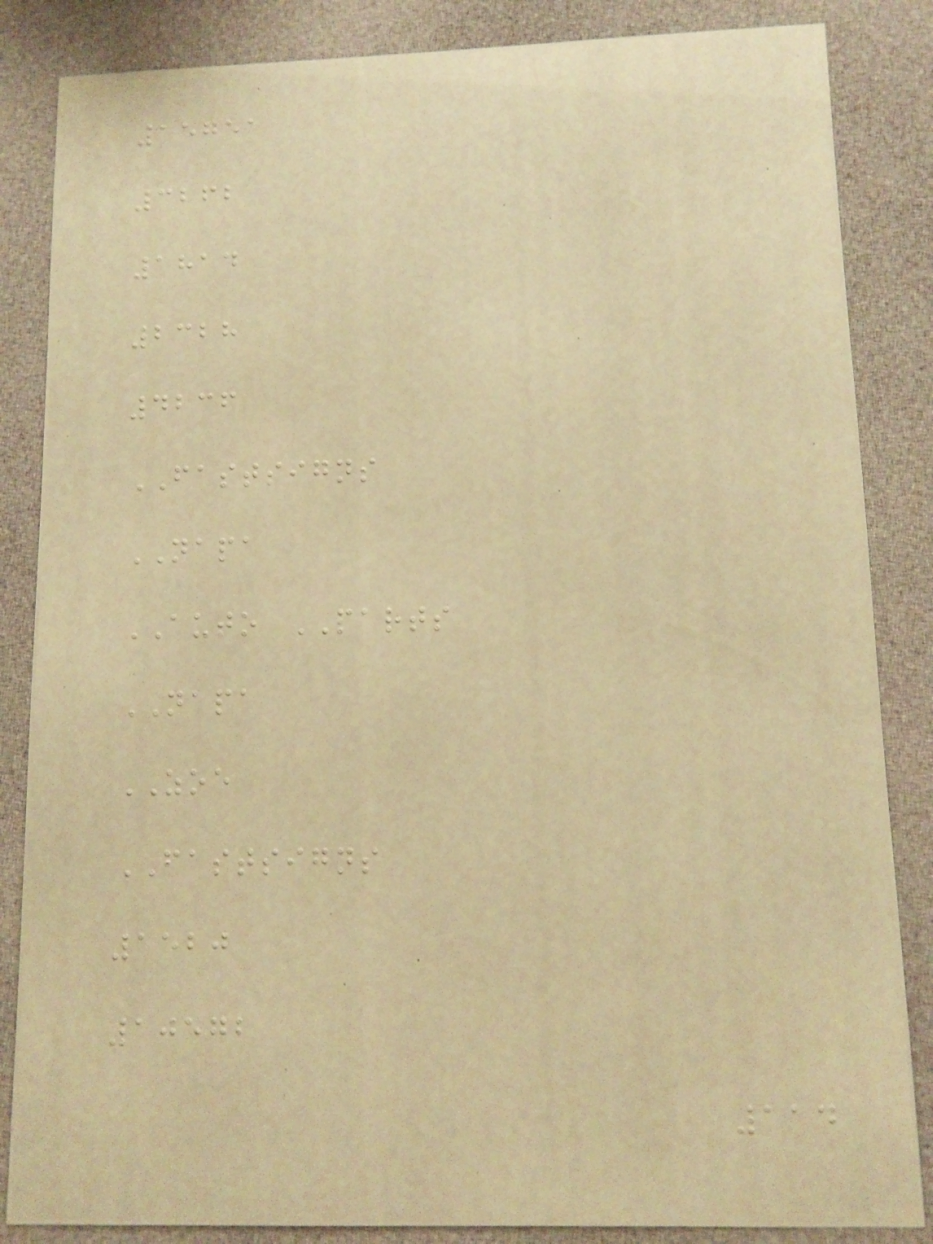15751
3262
1814
2328
4236
FASTSIGNS
NAPA
AUTO PARTS
NAPA
ZOE
FASTSIGNS
1520
10572
114
